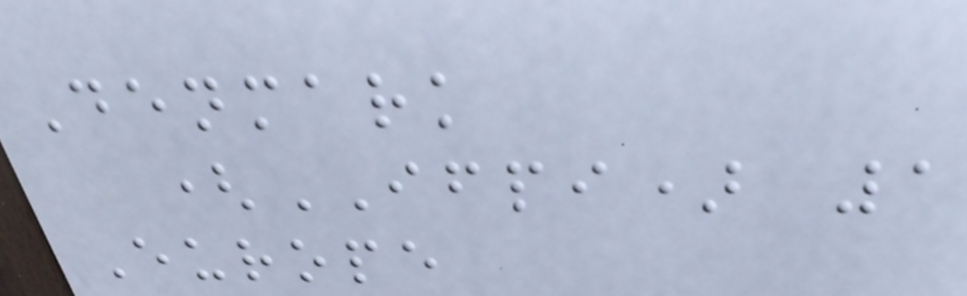Denmark
(IFPI) 1
Europe
